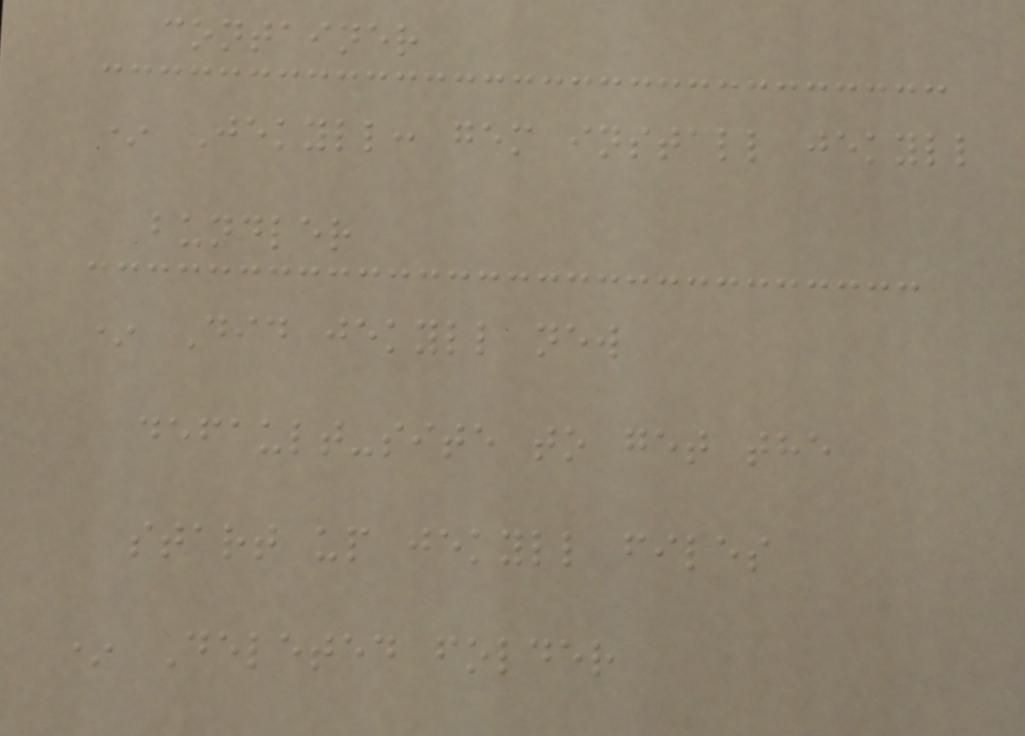container
* Jekyll: gem install jekyll
bundler
* Did jekyll new
default-site to get the
start up jekyll files
* Deleted folder
